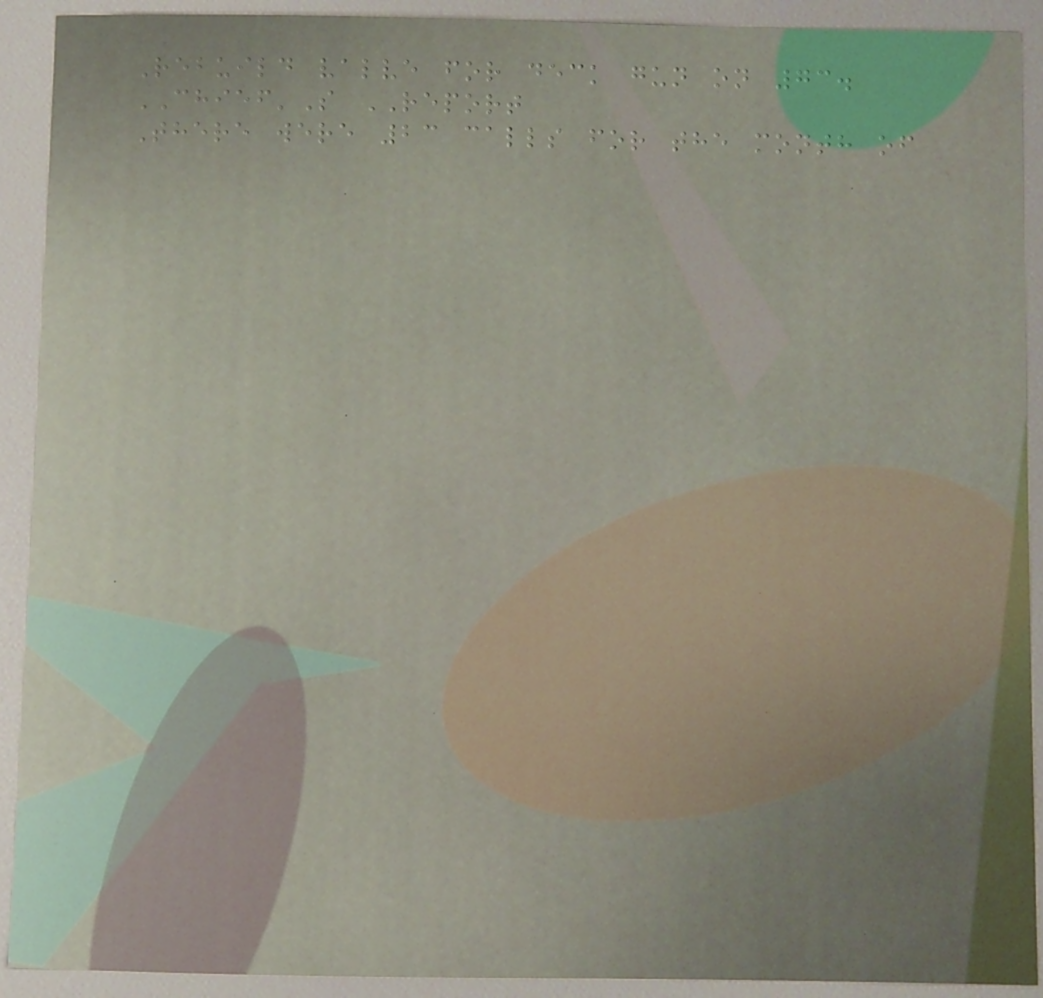Rebuild valve for deck gun on 73.
CHIEF'S REPORT
There were 23 calls for the month of
